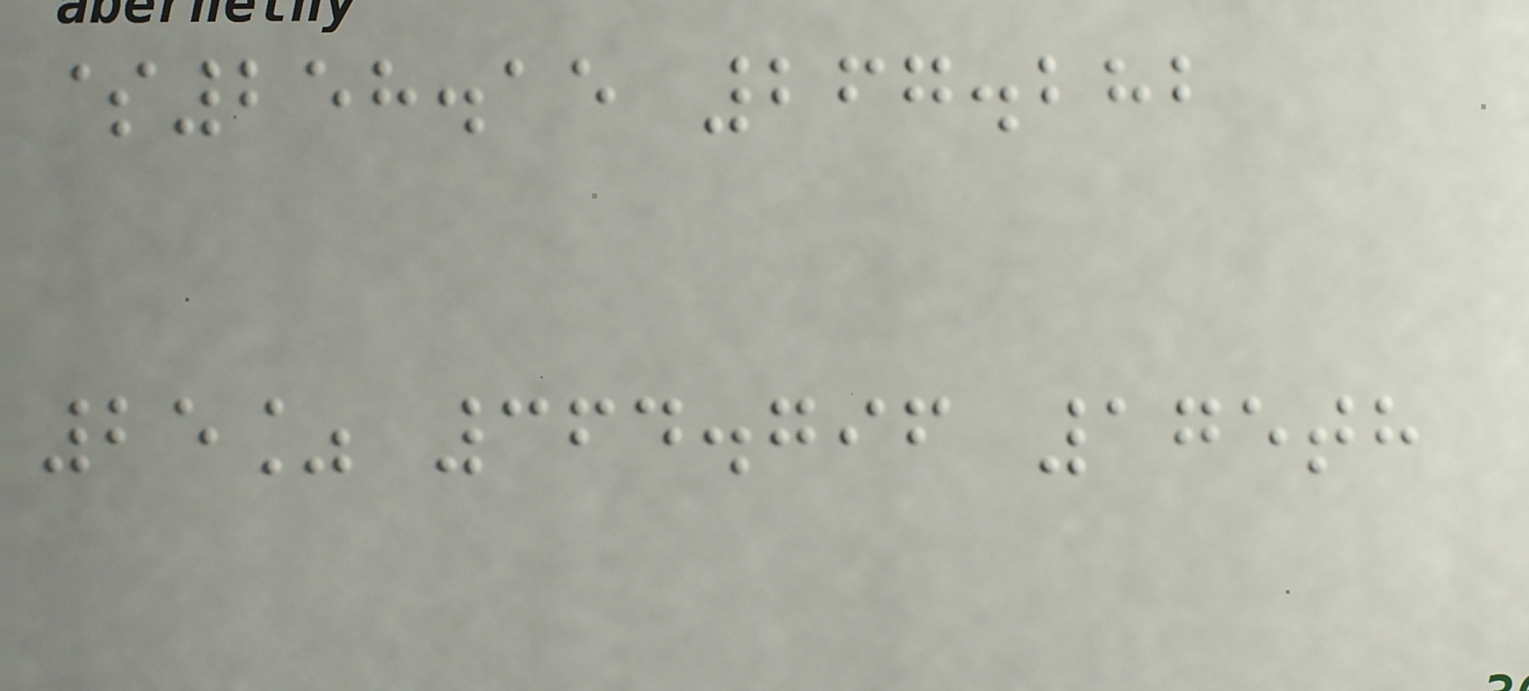$258.15 267.282
25% 364.796 175th
